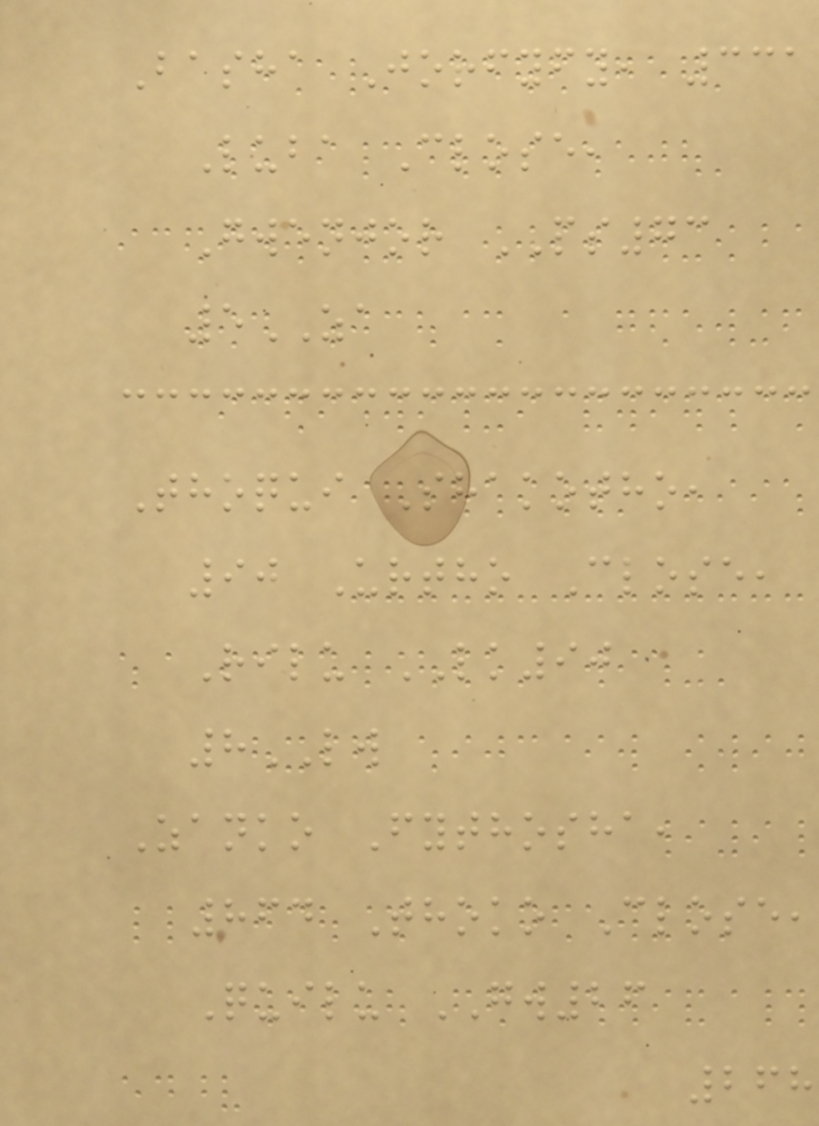Basha Jorfyfy, 331
Luba Close,
Gwenjor PS73
5ZA
Thoqui Shakotho,
90 Urtho Close,
Rilu LK90
8LW
Zanko Fythosha,
864 Thoko Close,
Quilu GW26
268
